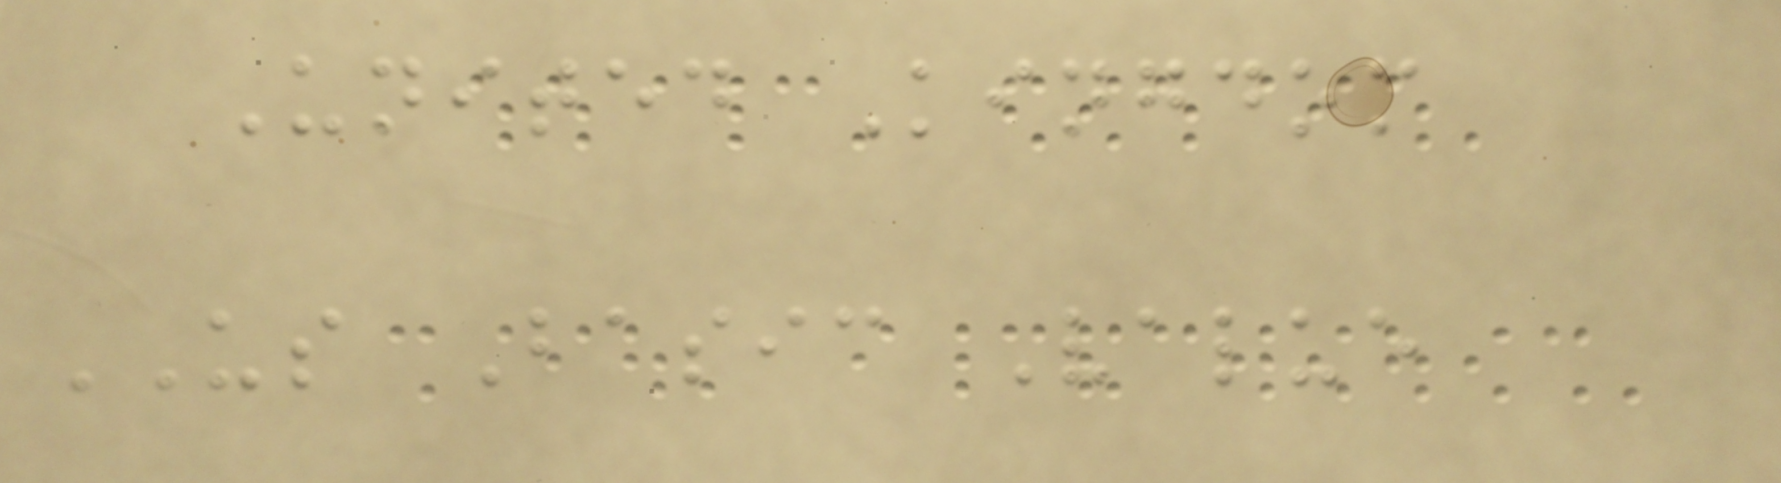United Kingdom
US Basic Value
